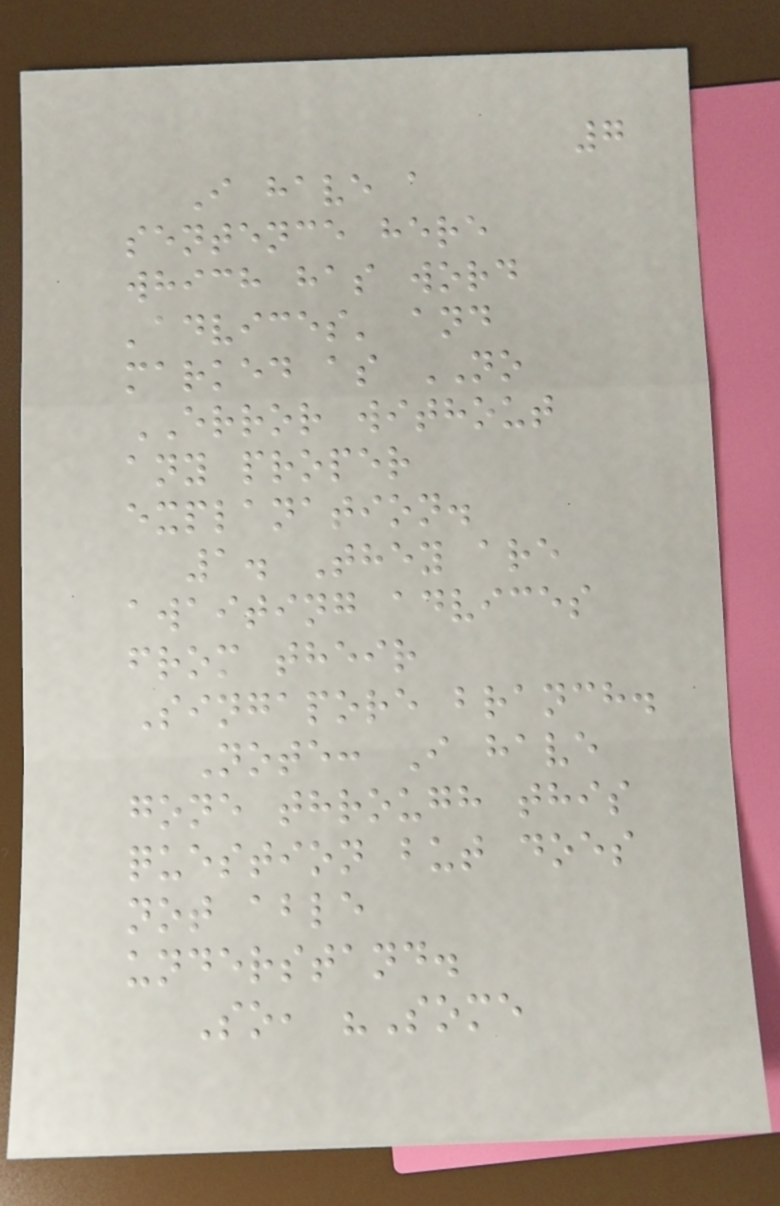7
I have a
sentence here
which has word
'advices' and
marked as NO
ERROR without
any proper
explanation.
1. They are
awaiting advices
from their
Singapore branch.
Note: I have
gone through this
question but does
not able
understand.
So, "Some
